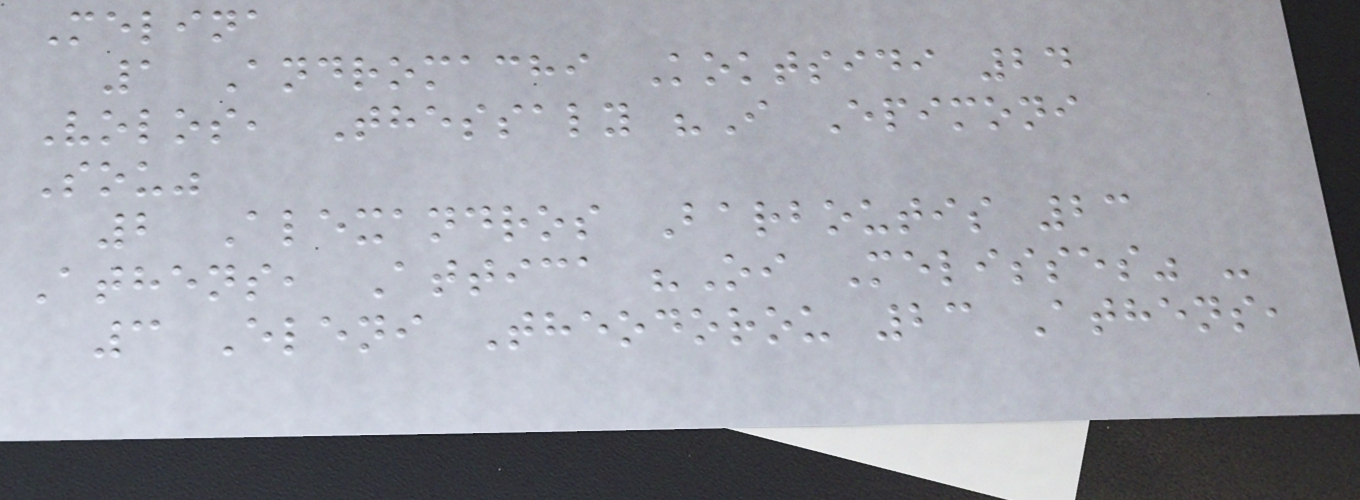Melina
1 Andromachi Koktsidi 24
Volos, Thessaly "I Epimoni
Sou"
2 Alexandros Barboutis 23
Athens, Attica "Oi Melisses" -
3 Eleni Theodorou 23 Athens,
